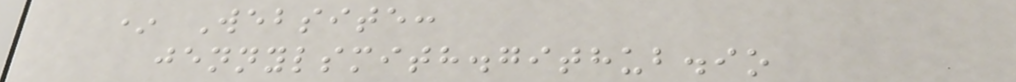* Website:
jennylsmith.github.io
